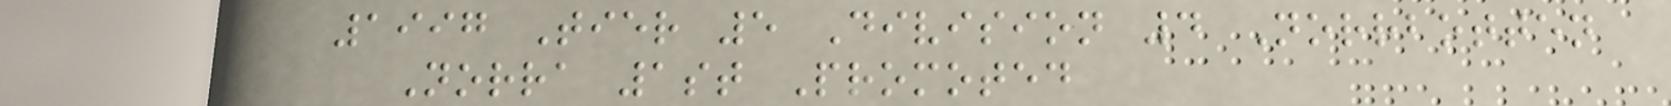1997 Tier 5 Division 4 Norrbotten
Norra 1st Promoted
